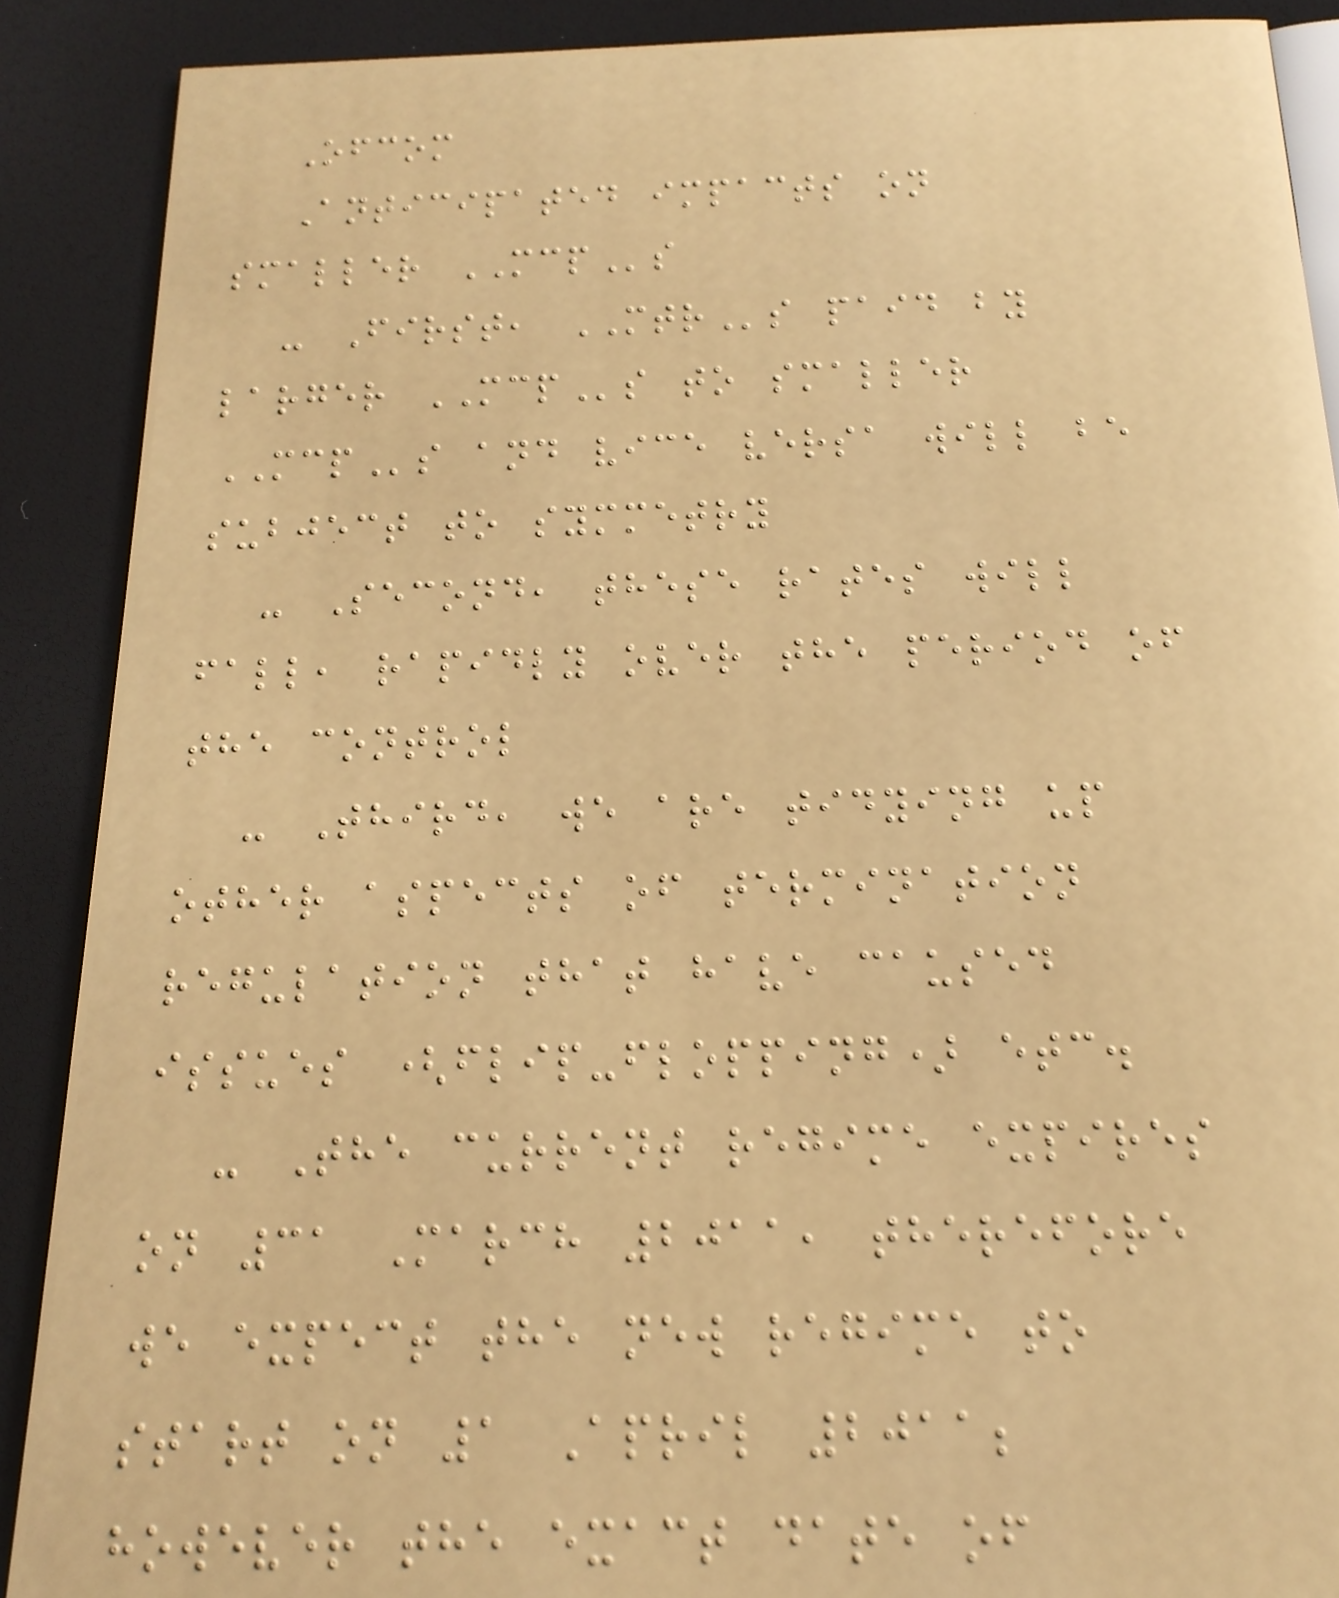Ofcom
Anticipated impacts on
smaller MCPs
- First, MTRs paid by
larger MCPs to smaller
MCPs and vice versa will be
subject to symmetry
- Second, these rates will
fall, rapidly over the period of
the control
- Third, we are tidying up
other aspects of termination
regulation that have caused
issues (flip-flopping) etc.
- The current regime expires
on 31 March 2011, therefore
we expect the new regime to
start on 1 April 2011;
however the exact date of
